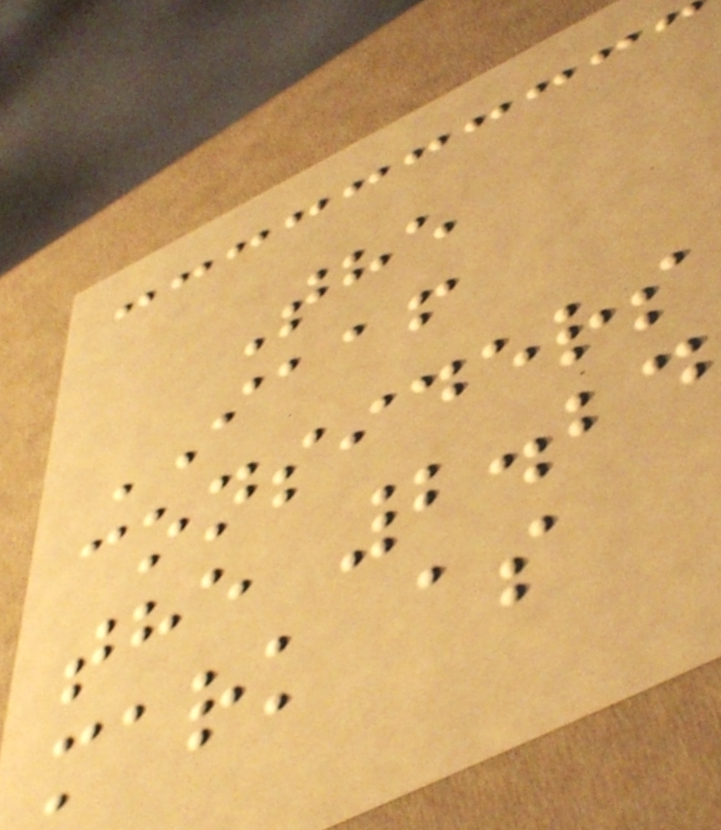The
IAAF
considers
the 2.24
mark as
